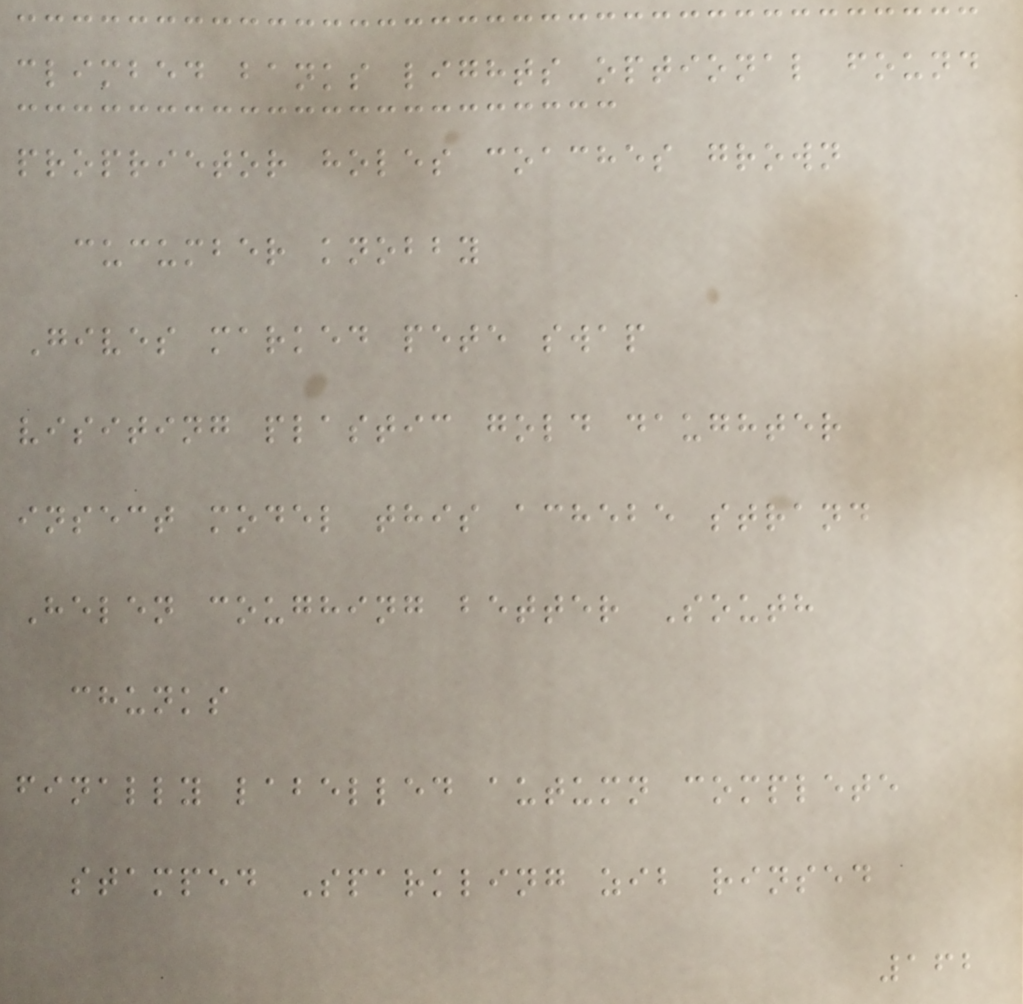climbed banks lights optional found
proprietor holes coaches grown
cucumber knobby
Gives marked pete swap
visiting plastic gold daughter
insect model this achebe strand
Helen coughing better South
chunks
finally labelled autumn complete
stamped Sparkling zib rinsed
162
